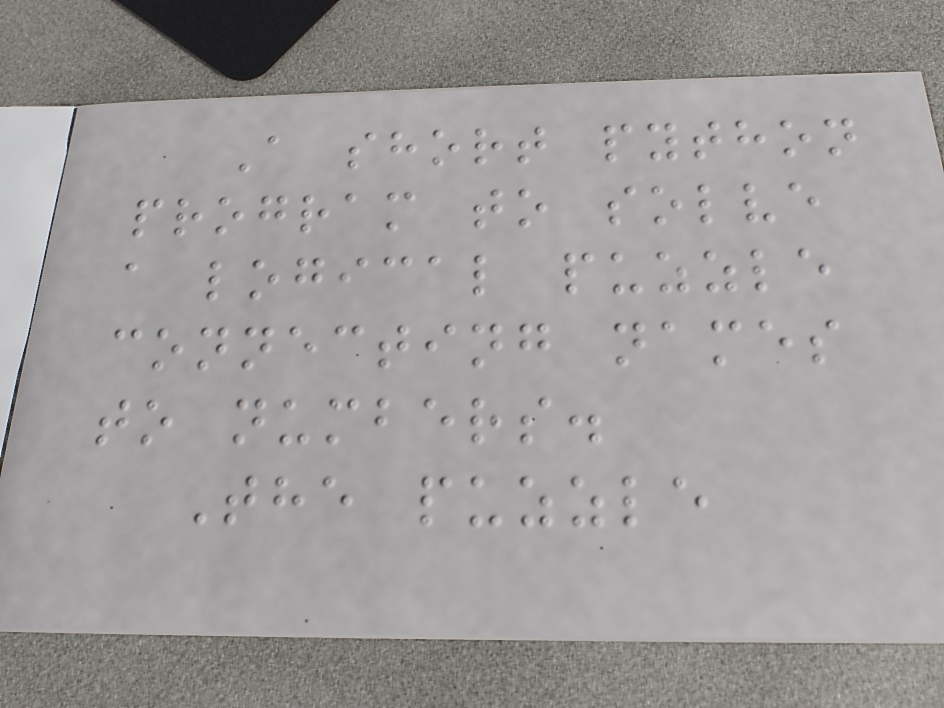A short python
program to solve
a logical puzzle
connecting names
to numbers.
The puzzle
